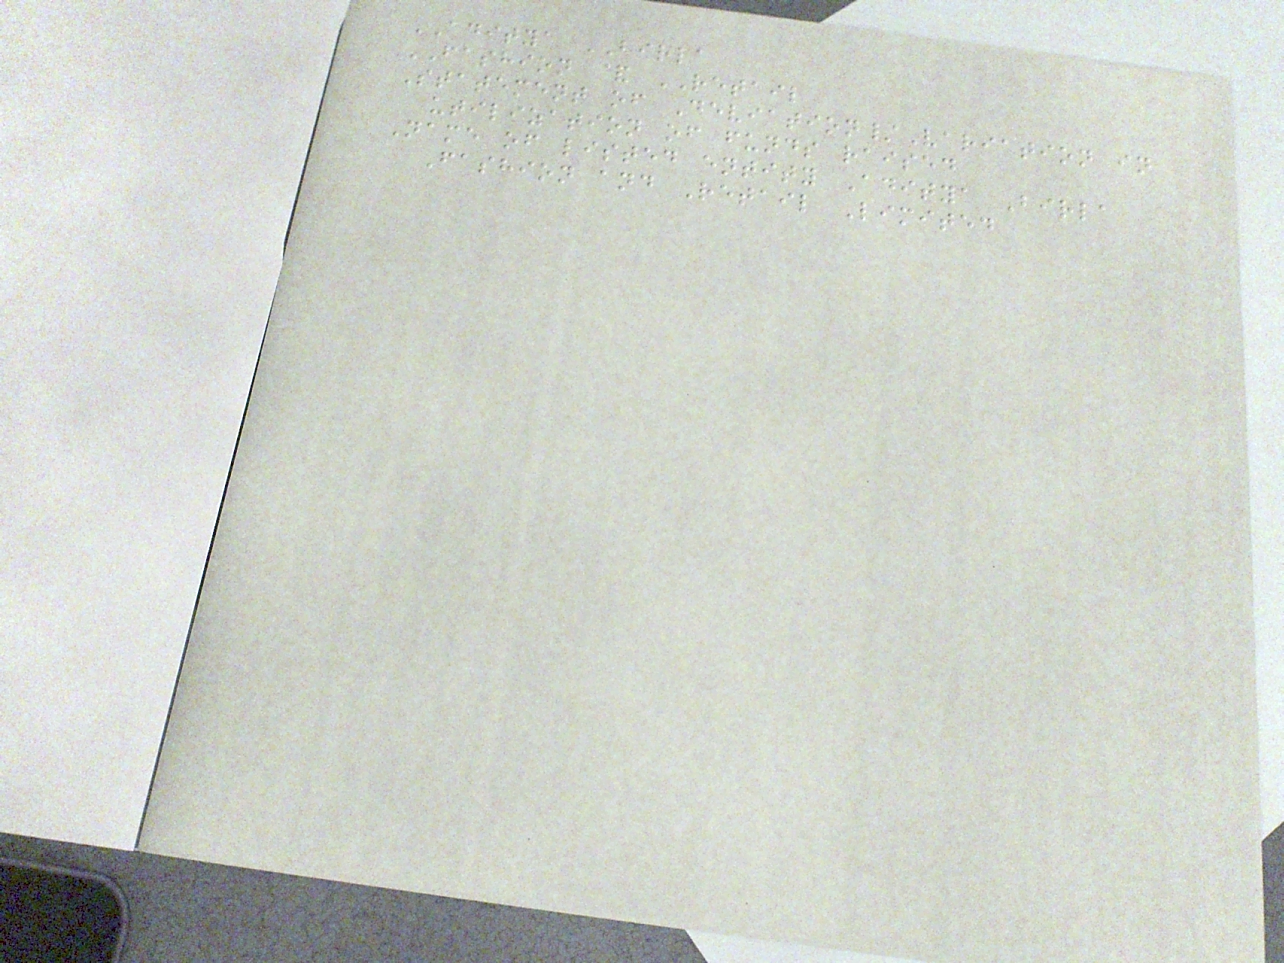ADITYA BIRLA
FASHION & RETAIL
Statement of Deviation/Variation in
utilization of funds raised
Name of listed entity Aditya Birla
Fashion and Retail Limited
